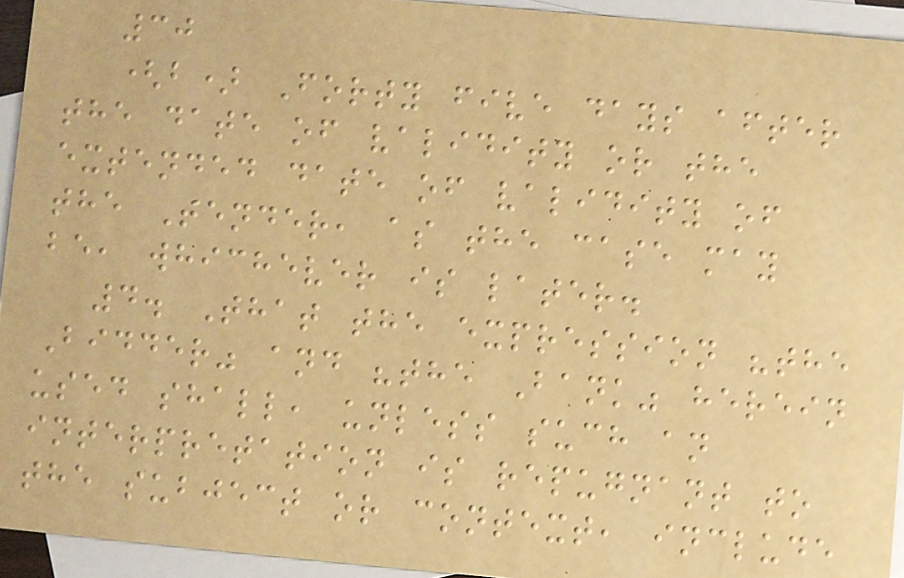30
(b) Forty five days after
the date of validity or the
extended date of validity of
the Tender, as the case may
be, whichever is later.
4. That the expression "the
Bidder" and "the Bank" herein
used shall, unless such an
interpretation is repugnant to
the subject or context, include
